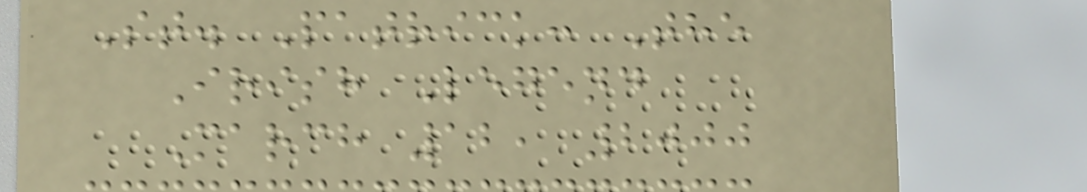St. Patrick: The
Irish Legend
March 12, 2000
